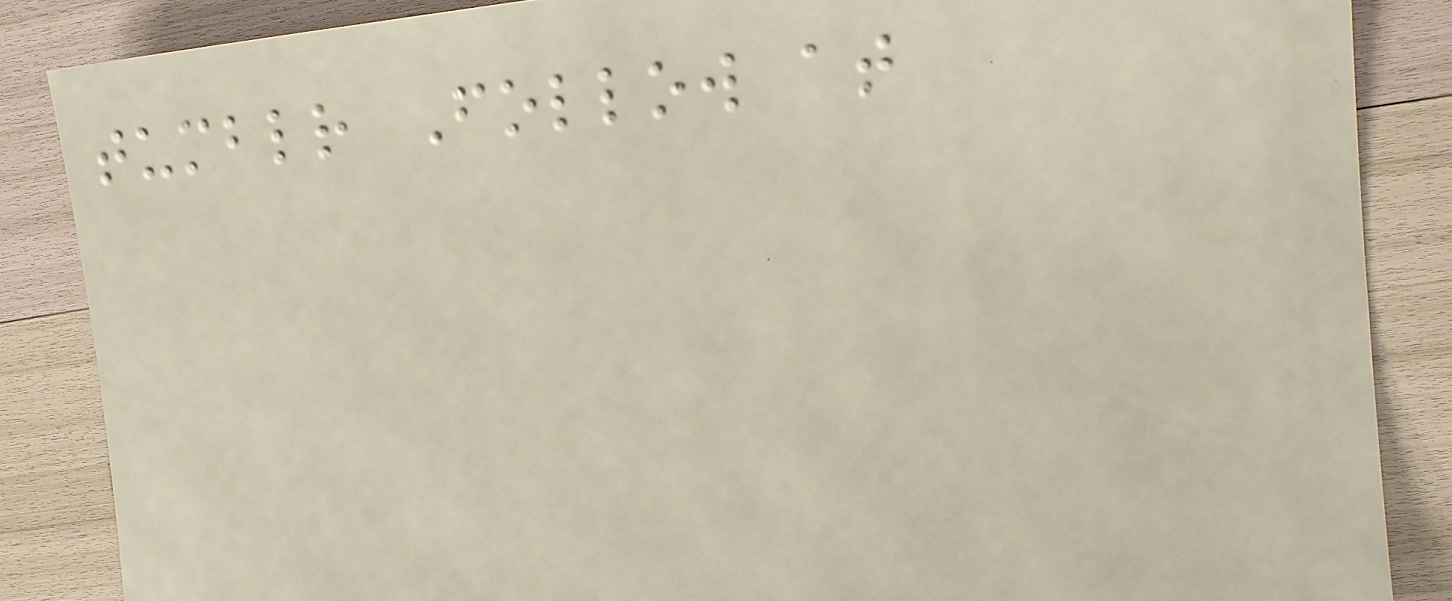tumblr Follow at
